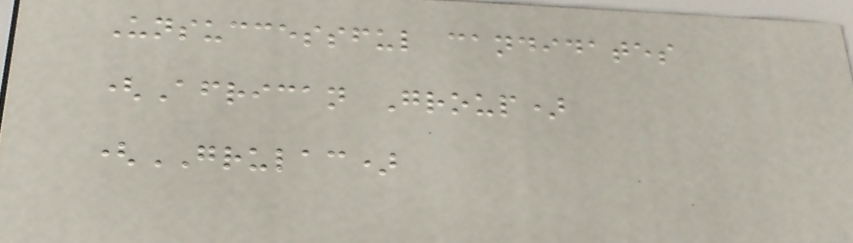Unsuccessful candidates
(African Group)
(GRULAC)
